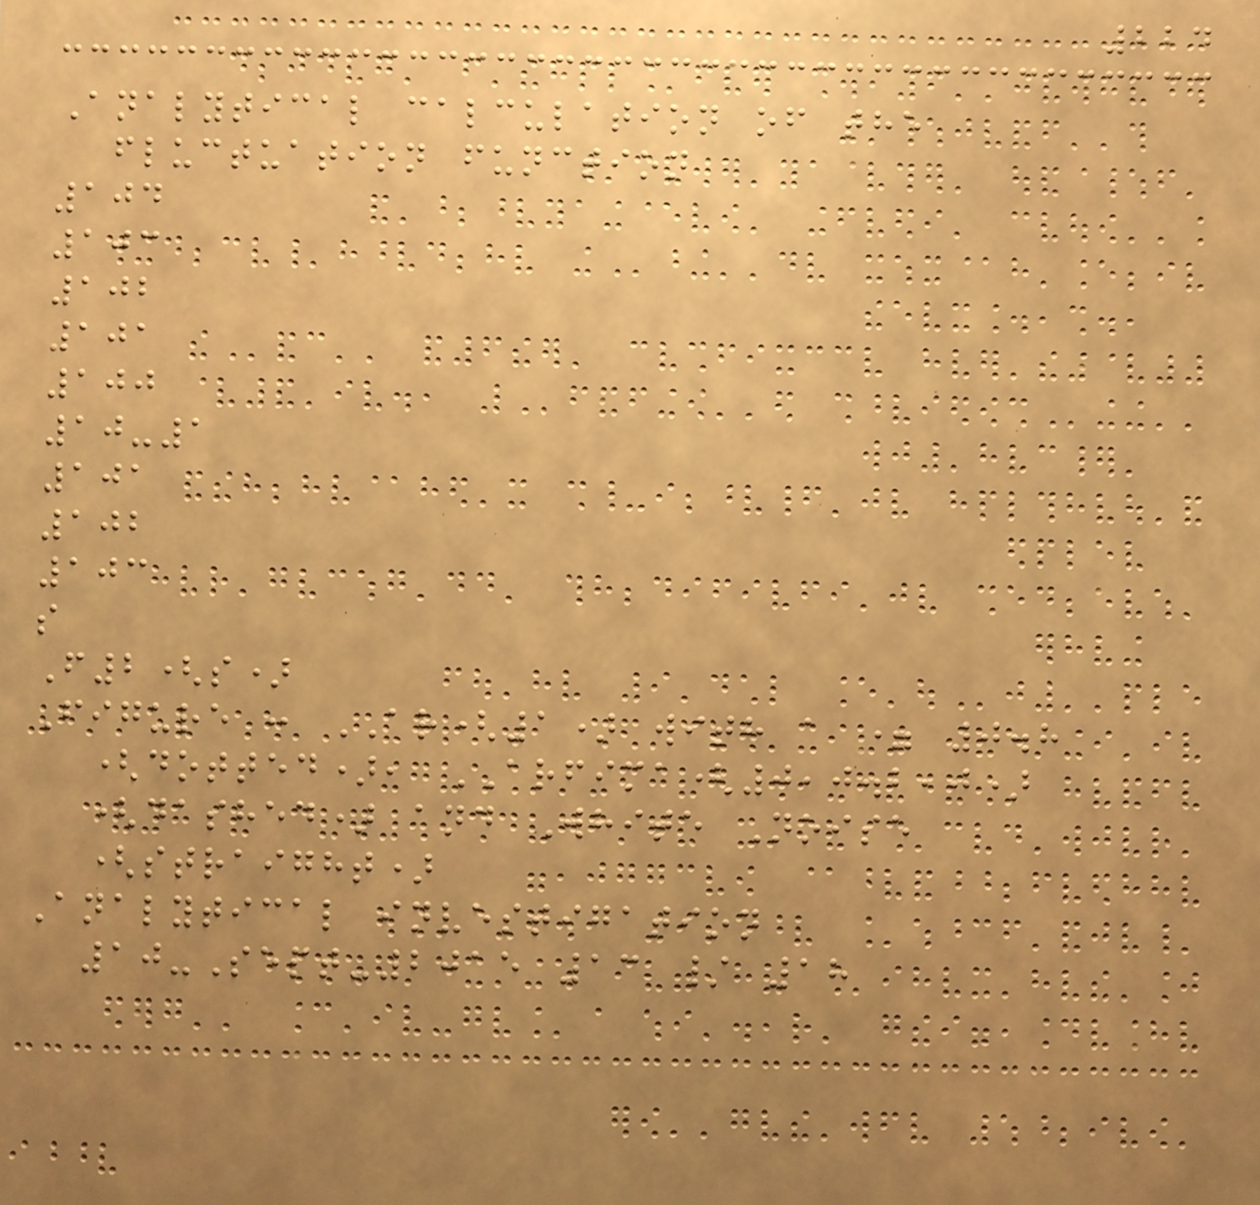224
Analytical calculation of the
fluctuation function
104
103
102
101
100
10-1
101
102
103
s
F2(s)
Figure : AR(1) with a = 0.8
(dotted), ARFIMA(0,0.2,0)
(dashed) and White Noise
(straight)
Analytical investigation
10-Sept-2015 13 / 18
